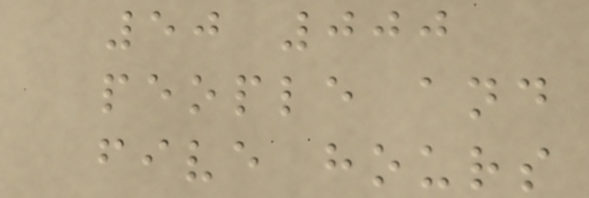50 000
people and
five hours
